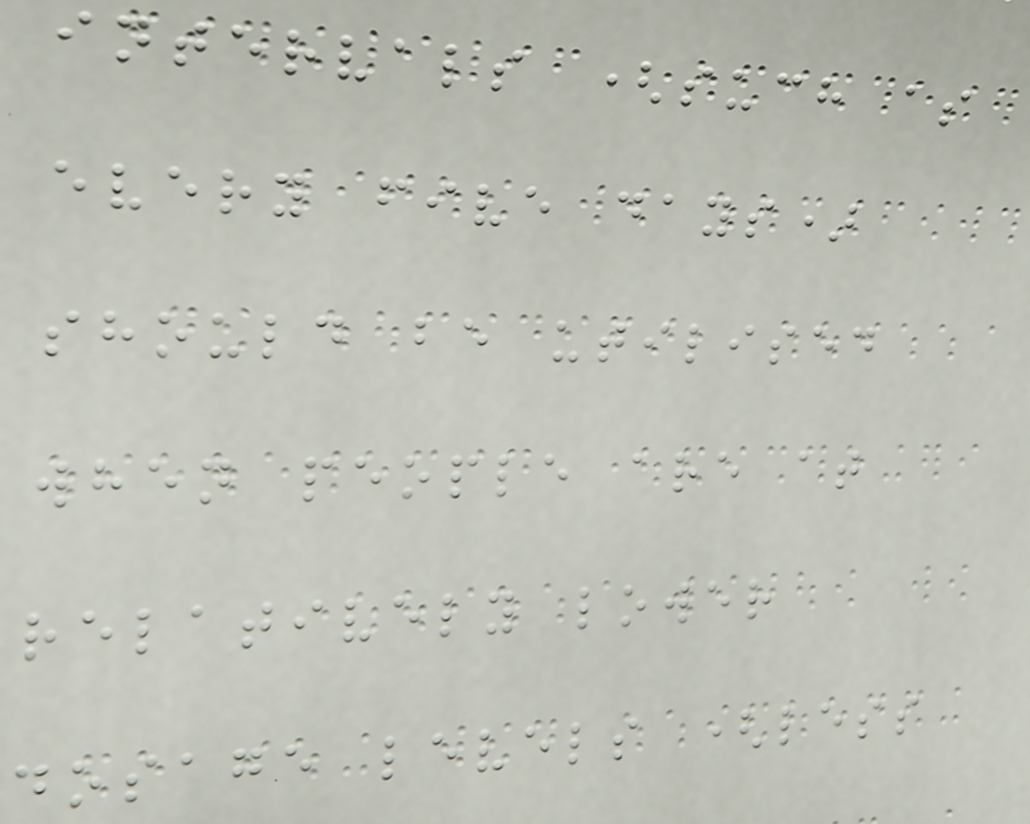intervals (such as
every five days)
should be utilised
when people are at
relatively lower
dosage levels (less
